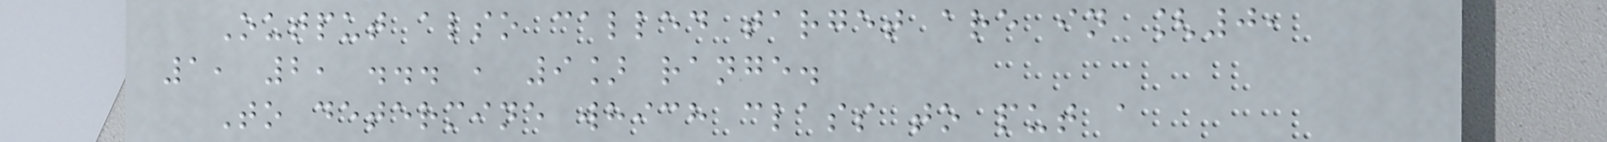Output also called target are in [0,
1, 2, ... , 9] range.
To determine which class to put a
